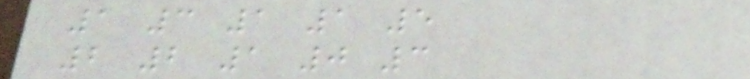1 3 1 1 5
2 2 1 0 3
